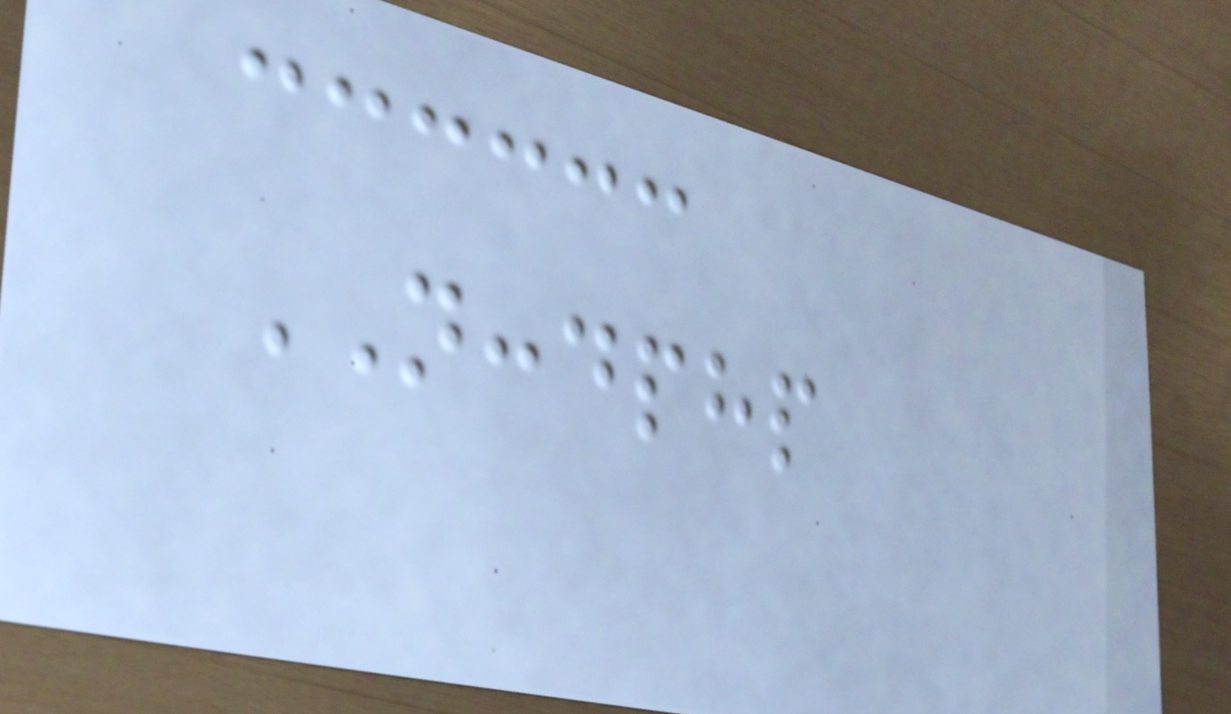NCCDPHP
